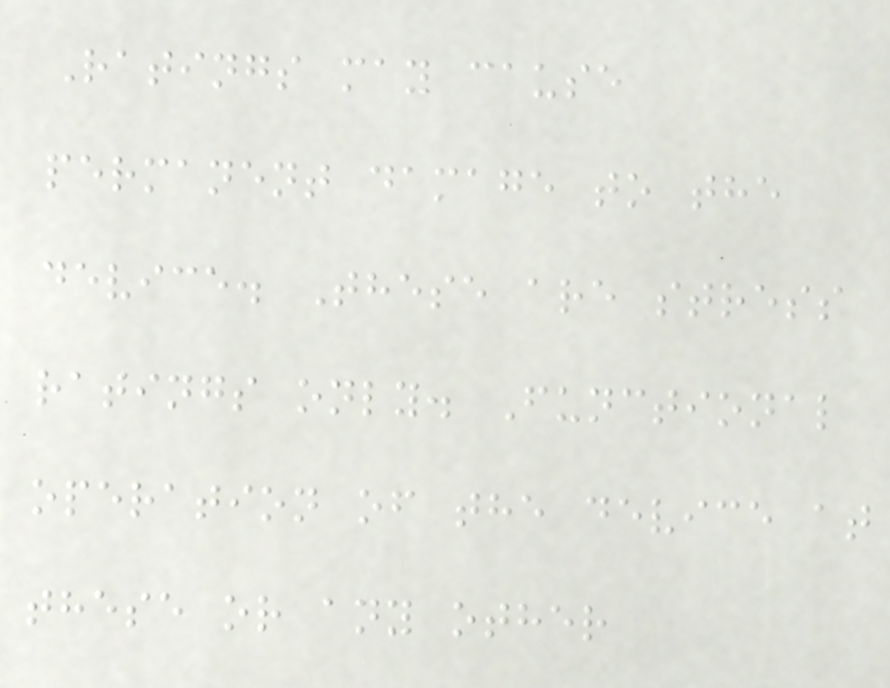Ratings may cause
permanent damage to the
device. These are stress
ratings only. Functional
operation of the device at
these or any other
